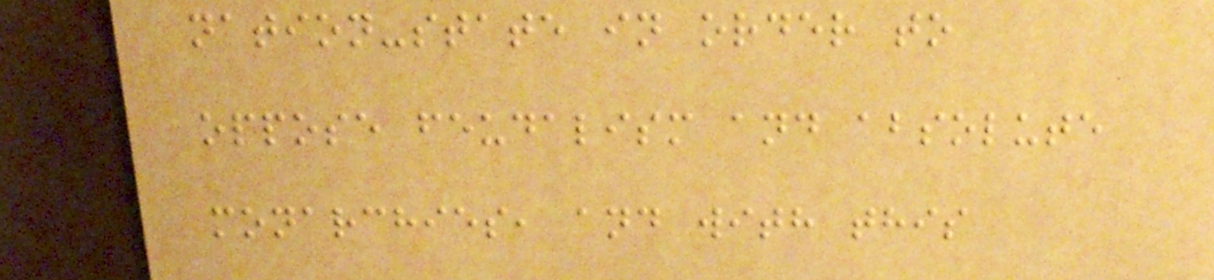nation-state in order to
oppose feudalism and absolute
monarchies, and with this
